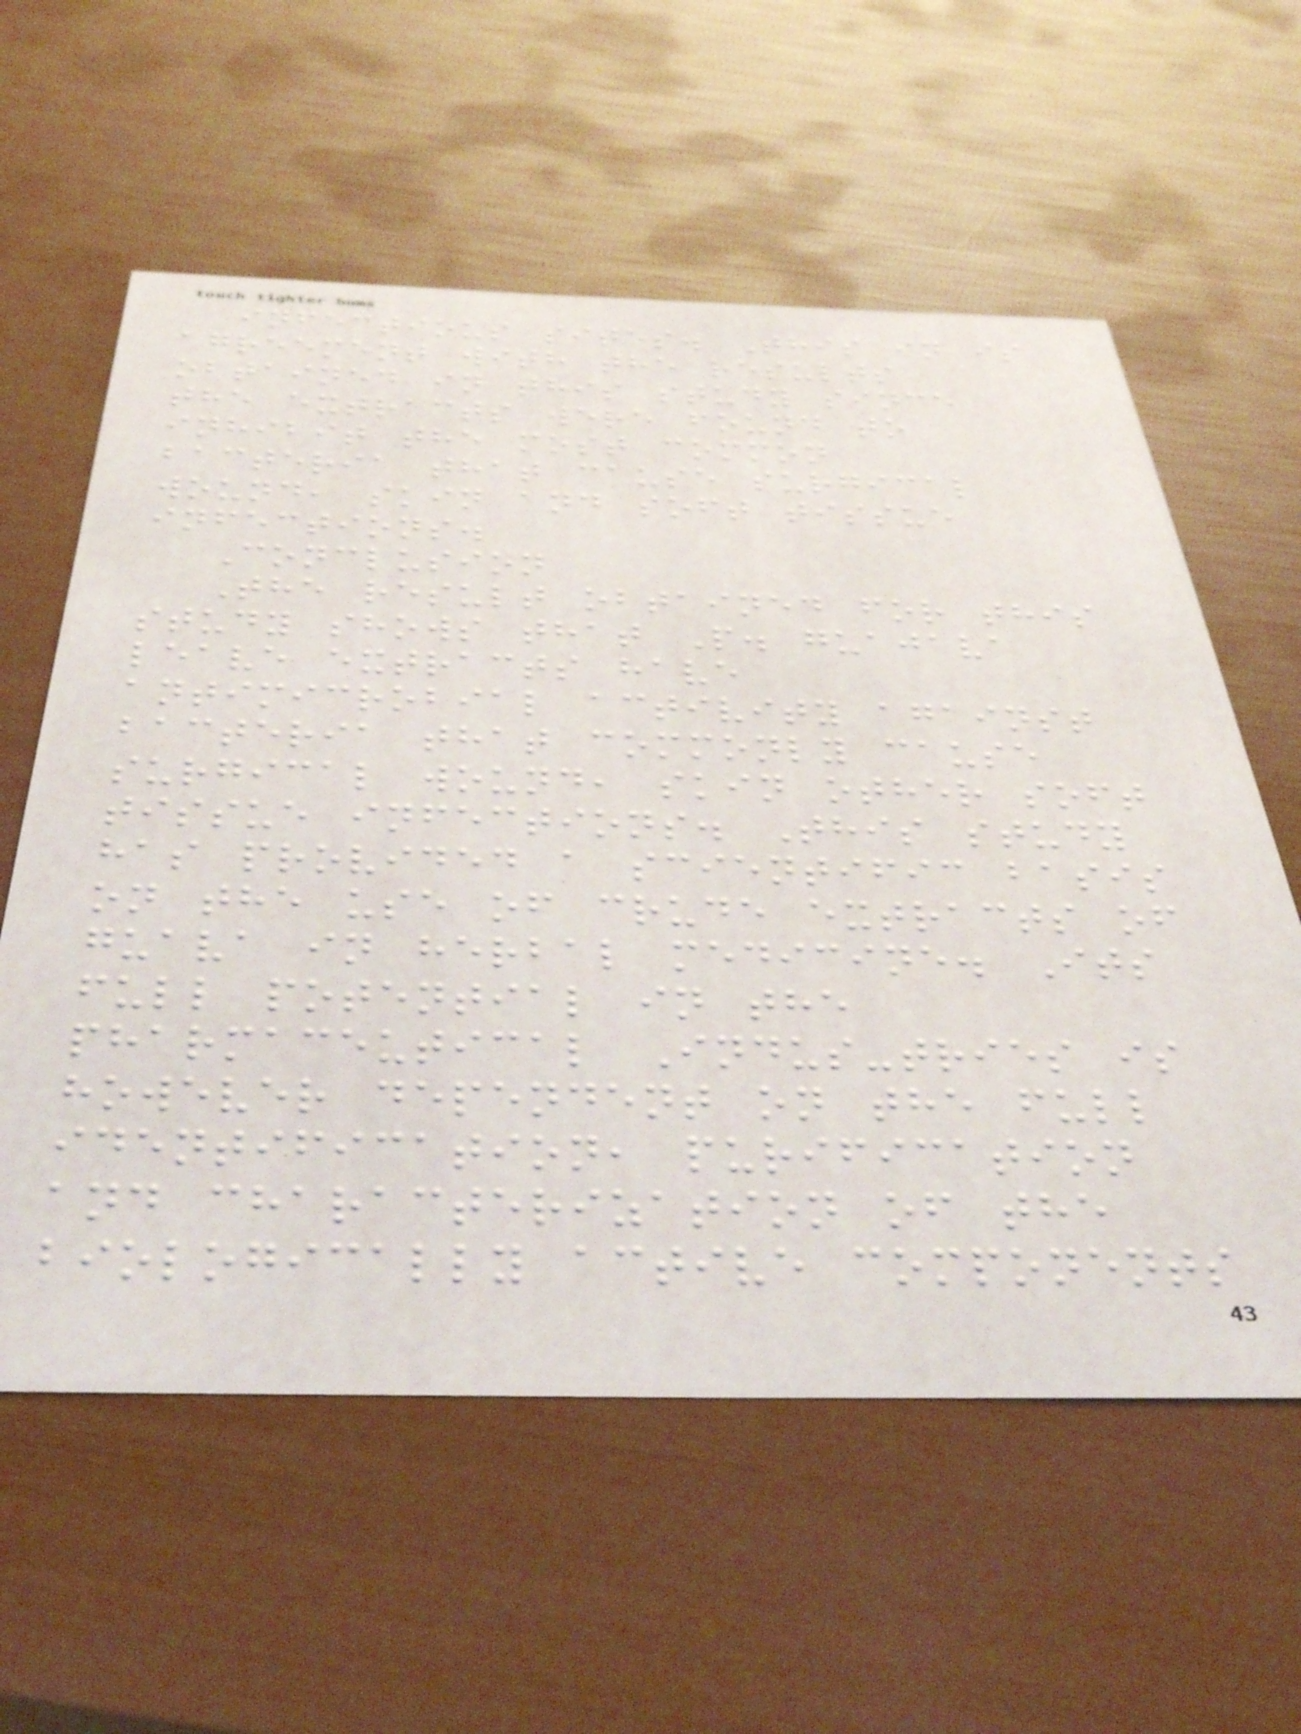infectious sites. This in is
agreement with the results
obtained in this study since
the extracts were found to
inhibit the most common
bacteria that cause surgical
wound, skin and soft tissue
infections.
Conclusion
The result obtained for this
study shows that P. guajava
leave extracts have
antimicrobial activity against
bacteria that commonly cause
surgical wound, skin other soft
tissue infections. This study
has provided a scientific basis
on the use of crude extracts of
guava in herbal medicine. Its
full potential in the
pharmaceutical Indus-tries is
however dependent on the full
identification, purification
and characterization of the
biologically active components
